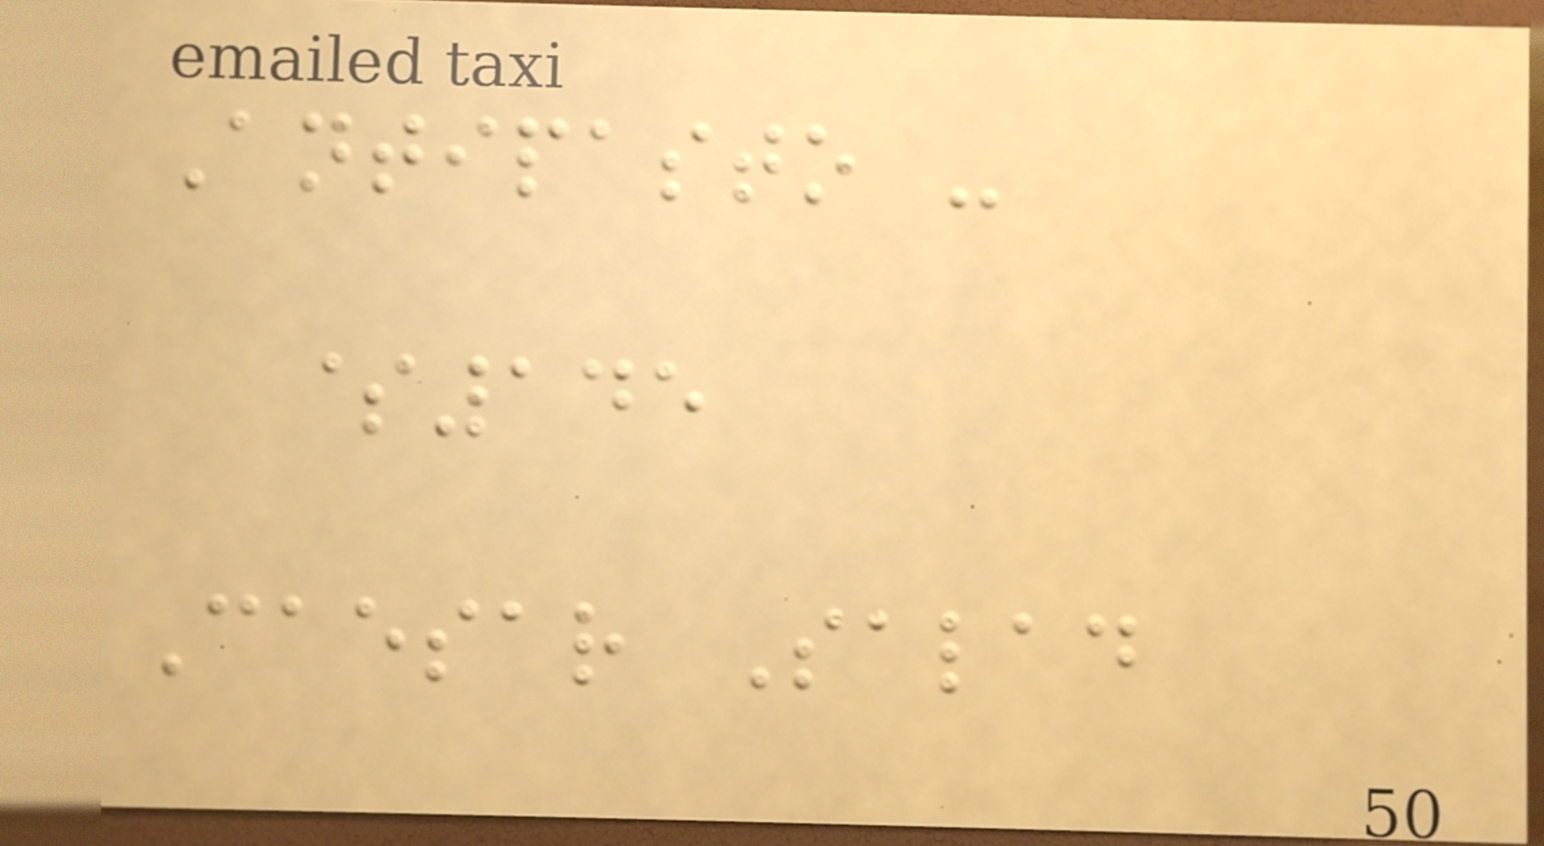Antipasto -
$145
Caesar Salad
